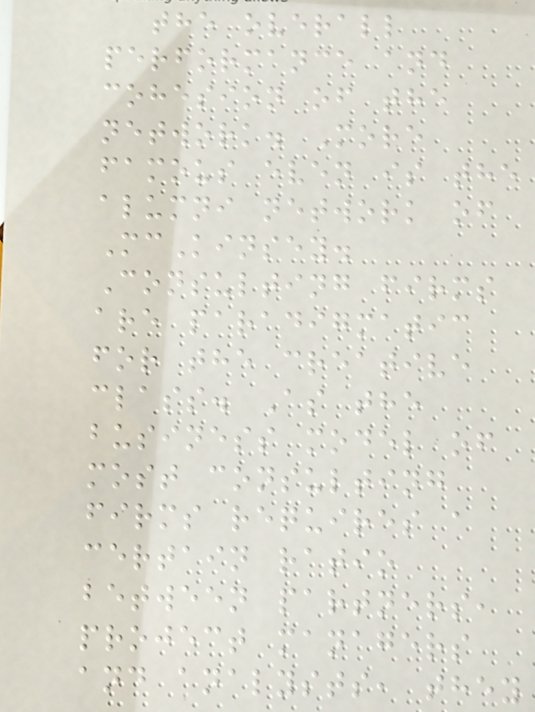the overall
performance and
cohesion of the
network. More
famous even is the
alumni network of
McKinsey.
Consulting firms
are paradigmatic
for the creative
class. As the
business model of
most consulting
firms requires a
certain ratio
between partners,
project managers
and analysts, they
